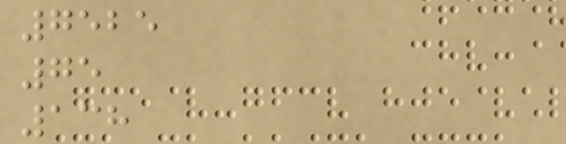7525
75
138
